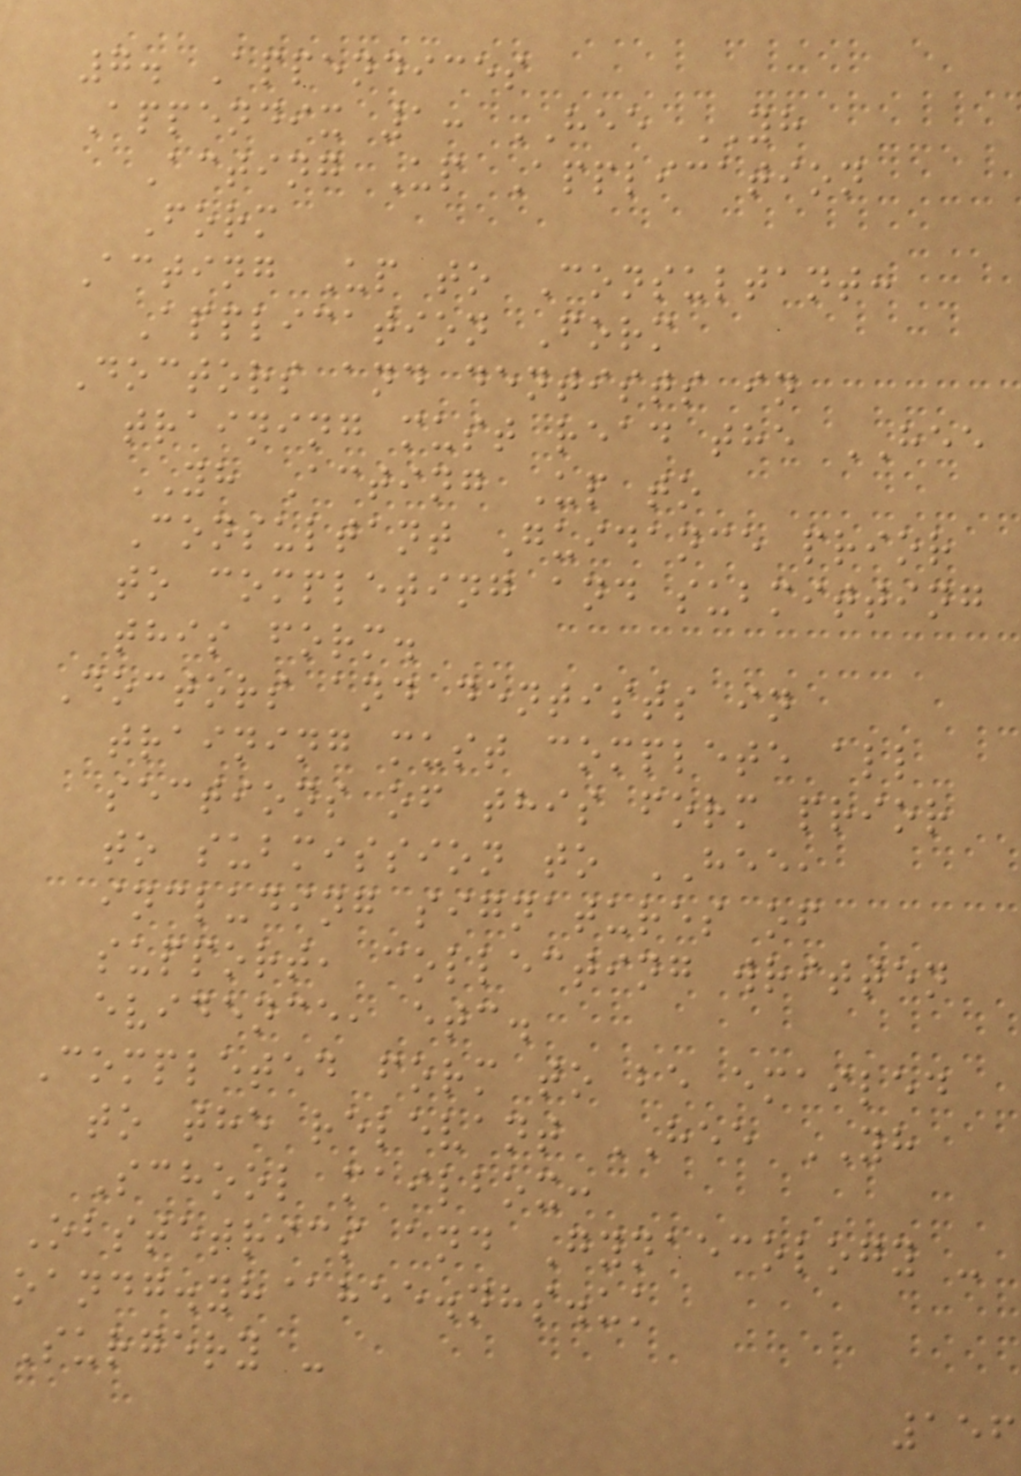7. Appendices
Appendix 1: HEE YH
Acting Up Application
Form
Acting Up to Consultant:
Application Form
Doctors and dentists in
training must read the HEE
YH Acting Up to
Consultant Guidance prior
to completing and submitting
this form.
Doctors and dentists in
training must complete all
sections of this form prior
to submission to HEE,
including signatures of
support, collecting written
evidence, etc.
Completed form to be emailed
to the relevant HEE YH
School mailbox:
Obstetrics and Gynaecology -
oandg.yh@hee.nhs.uk
Surgery -
156
